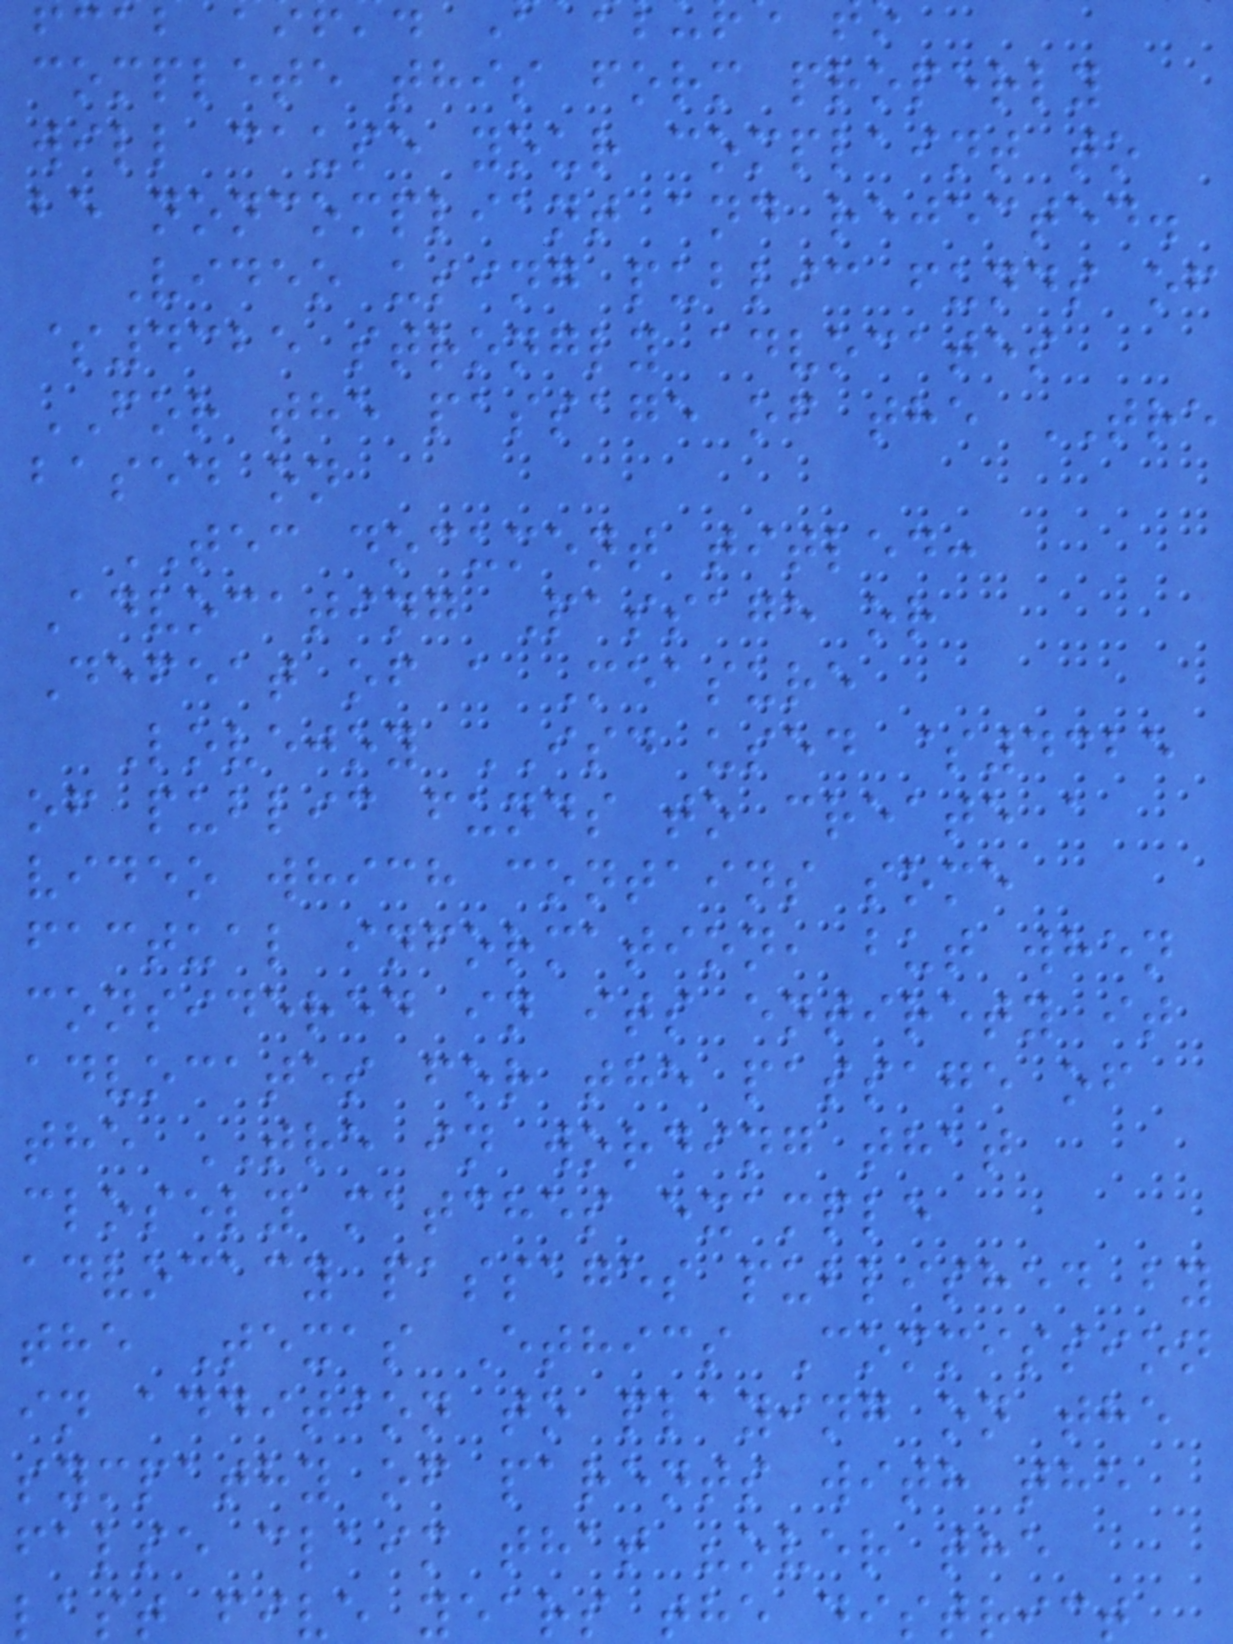complete this form properly
will cause your complaint to
be noncompliant and rejected.
Video using public funds of
$4325 strongly advocates
FOR the passage of the TRE
based on
TEC document titled:
Advocating Passage or
Defeat of a Measure
Lovejoy ISD used $4325
of public funds to create a
video which contains some
factual information, but when
considered in its entirety it
advocates for the passage of
the TRE in wording that
closely matches example
advocacy passages published by
the Texas Ethics Commission
in addition to playing on the
sympathy of parents with the
false claim that "over the
last five years the district
